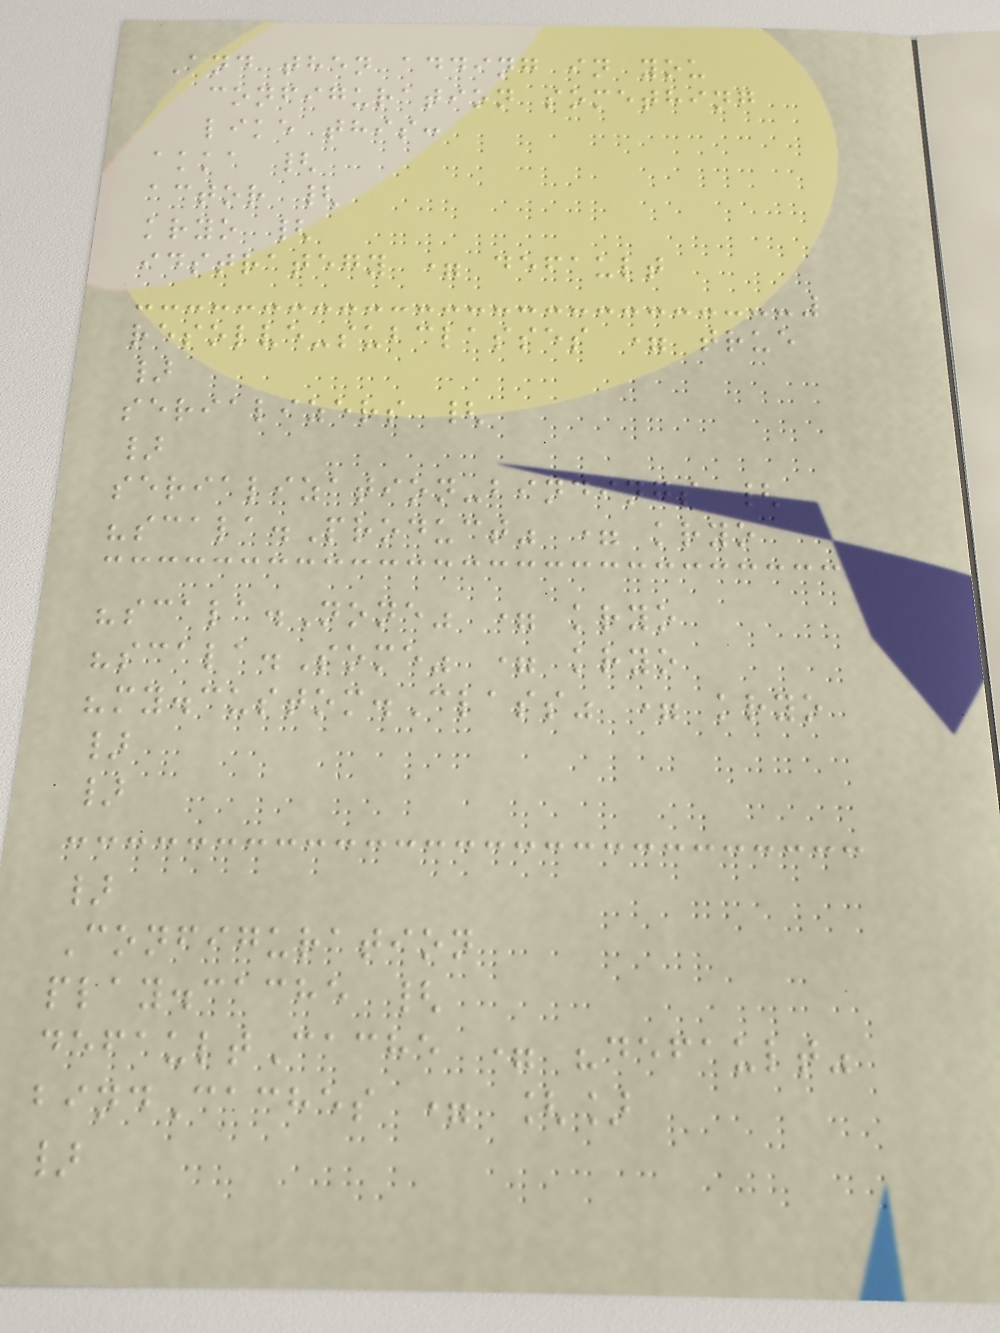And then adding in you
configuration something
like this:
akka {
actor {
kryo {
idstrategy = default
resolve-subclasses = true
}
serializers {
}
serialization-bindings {
"scala.Product" = kryo
"scala.None" = kryo
"scala.Some" = kryo
"my.custom.Class" = kryo
}
}
}
Configuration
play.cache {
defaultCache = "default"
bindCaches = []
}
